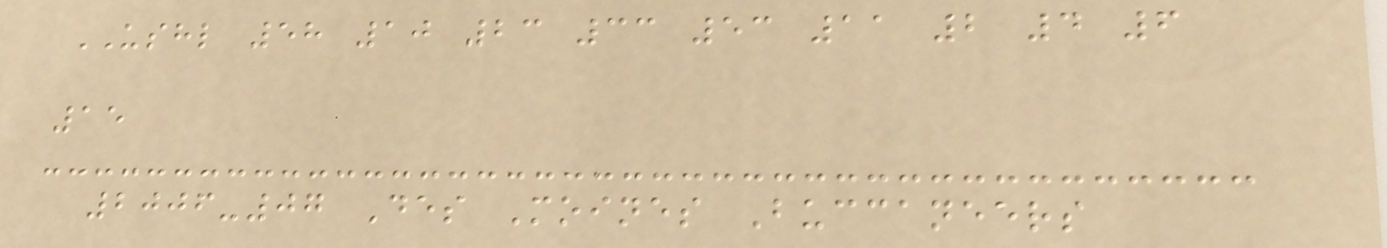USHL 58 10 23 33 53 11 2 4 6
15
2006-07 Des Moines Buccaneers
